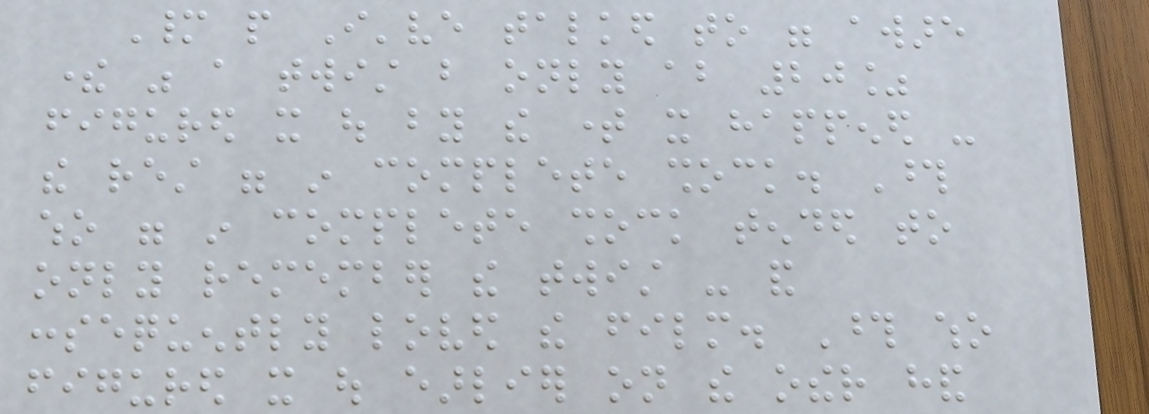Many people I've talked to were aware
there was a twist but only about 20%
figured it out by the time it happened -
the rest were in complete shock. Those
who were in complete shock tended to
only remember the twist - and
consequently loved the film. Those who
figured it out earlier on the other hand
